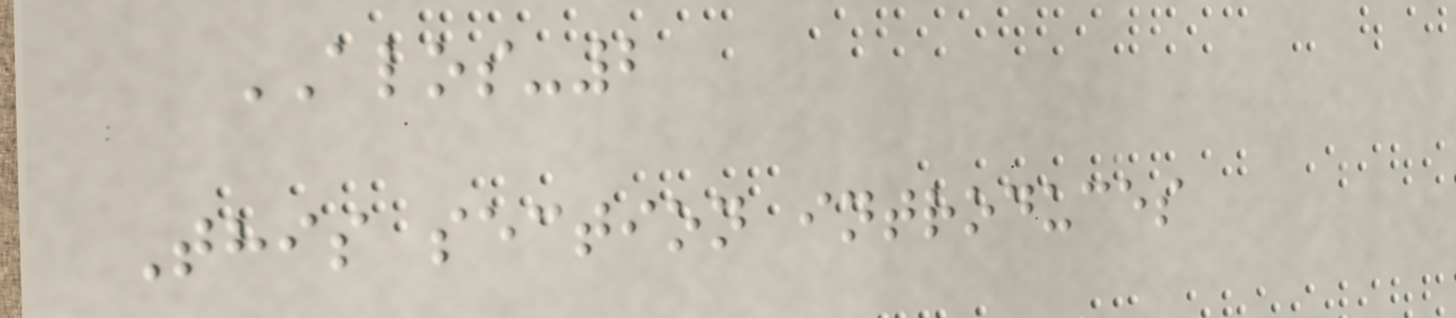ALOS-2
This section introduces
